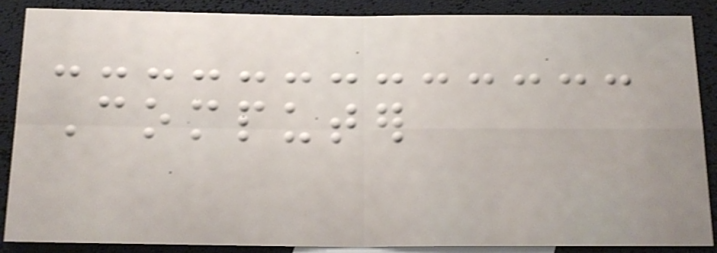Computer
